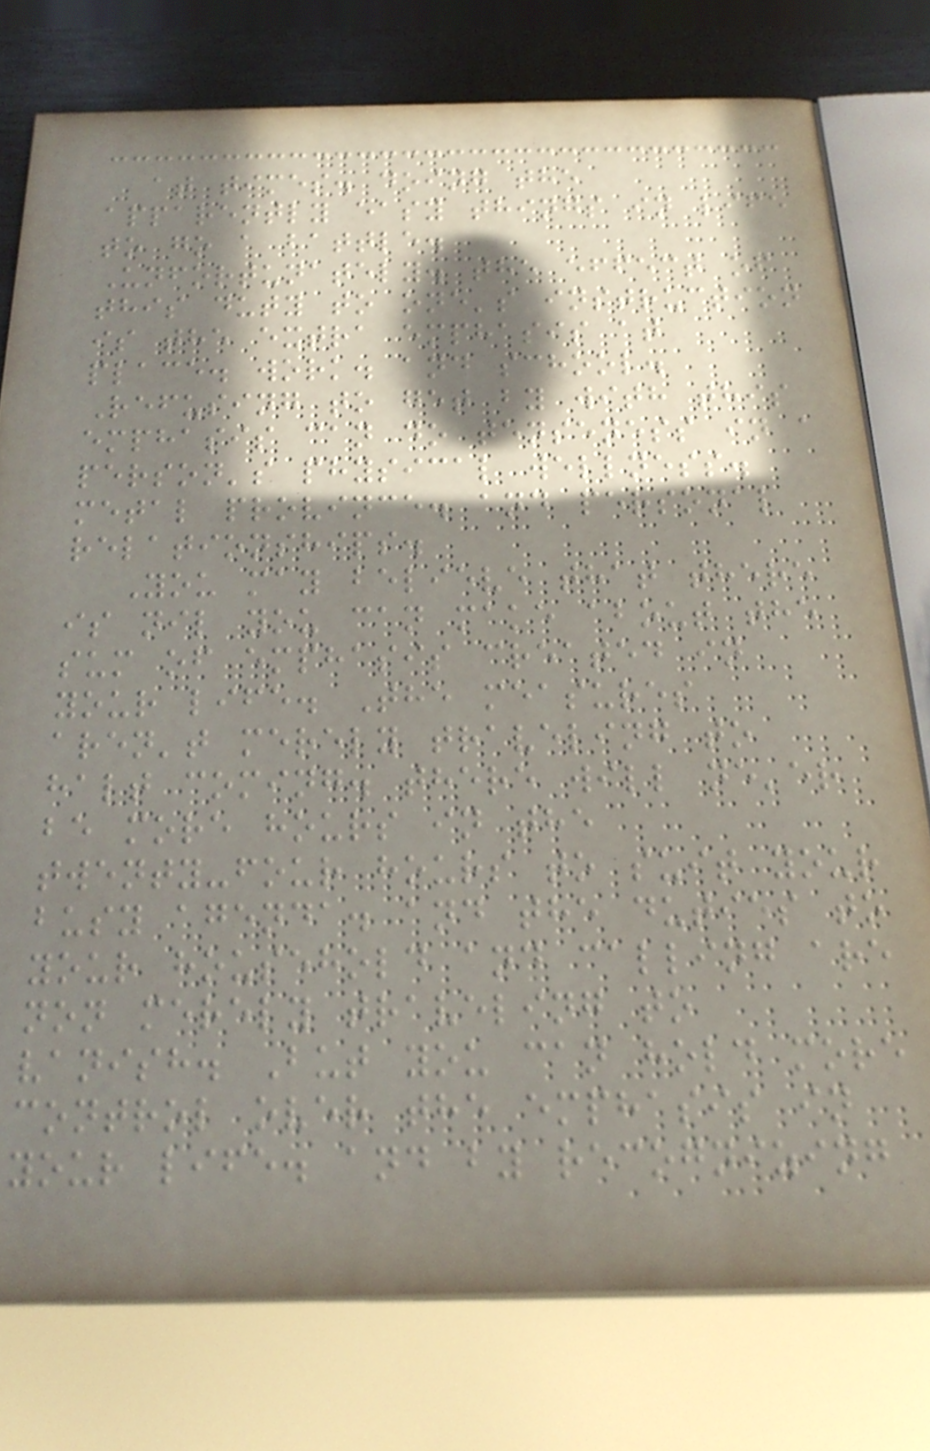at times. doing the
apparently easy things in life
to go a battle.
Unfortunately. the effect of
this duty to one's instruction
is the extra emphasis at
place. work. and school.
Refusing to get by with this
emphasis can do tenseness in a
person's physical wellness.
metal province. and personal
relationships.
You may believe that there
is nil you can make about the
sum of emphasis created in
your life. The measures
aren't merely traveling to
halt coming. there will ne'er
be more hours in the
twenty-four hours to suit your
busy agenda. and the duties to
your household and calling are
non merely traveling to
vanish. But you can hold more
control over the emphasis in
your life. and by recognizing
